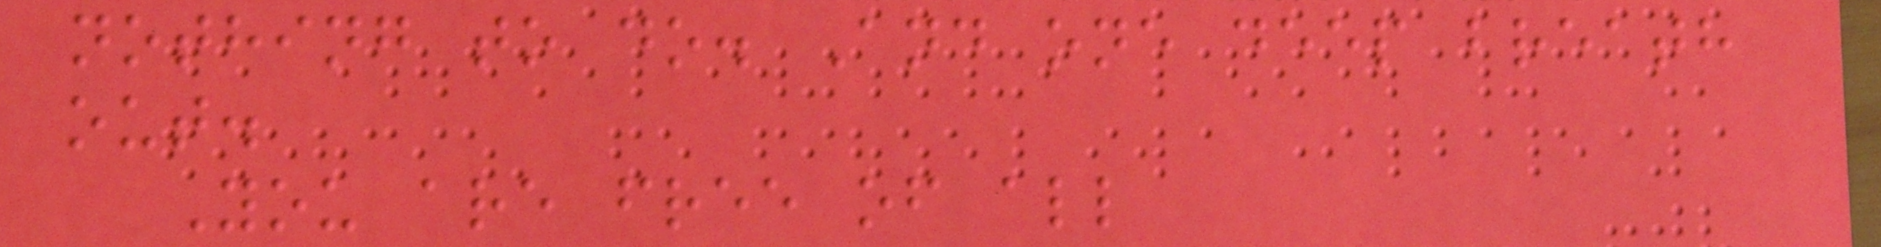nothing to do. And one deep breath
out.
You are free of all
